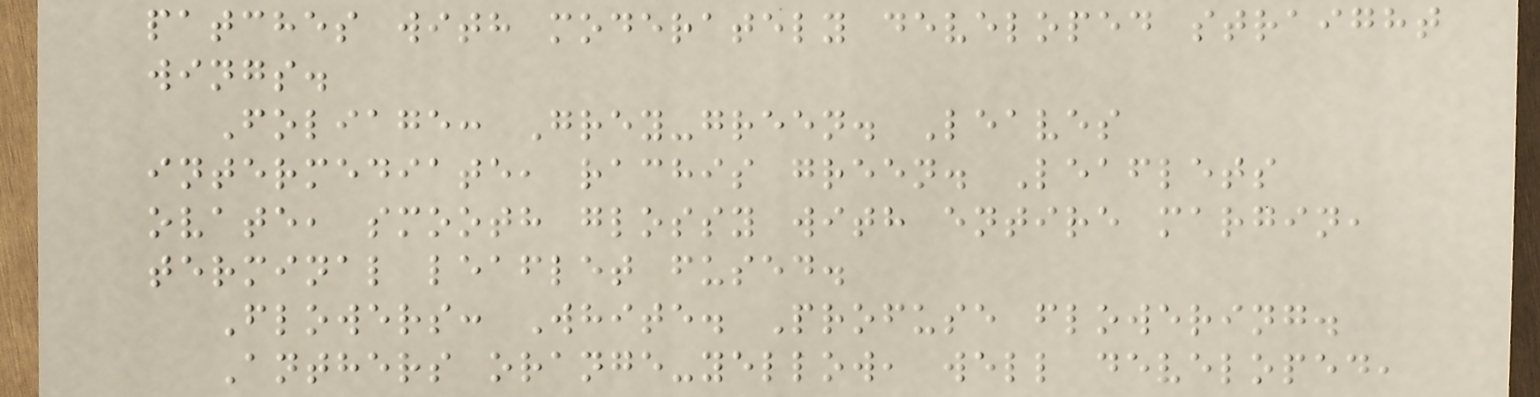patches with moderately developed straight
wings.
Foliage: Grey-green. Leaves
intermediate, rachis green. Leaflets
ovate, smooth glossy with entire margin,
terminal leaflet fused.
Flowers: White. Profuse flowering.
Anthers orange-yellow, well developed,
